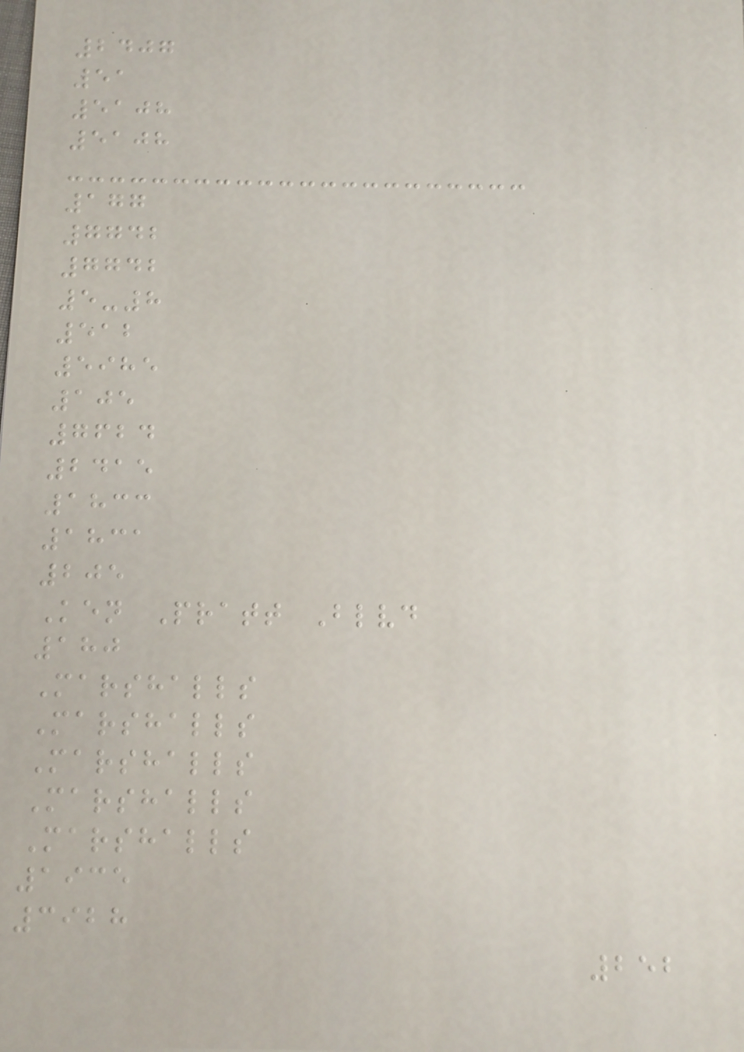2407
51
5108
5108
177
7742
7742
5-8
512
5985
105
7624
2415
1833
1831
205
Ken Pratt Blvd
180
Marshalls
Marshalls
Marshalls
Marshalls
Marshalls
1935
3928
252
